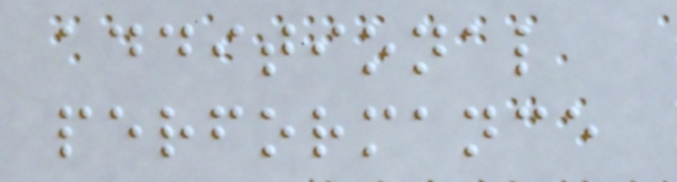additional
performance
